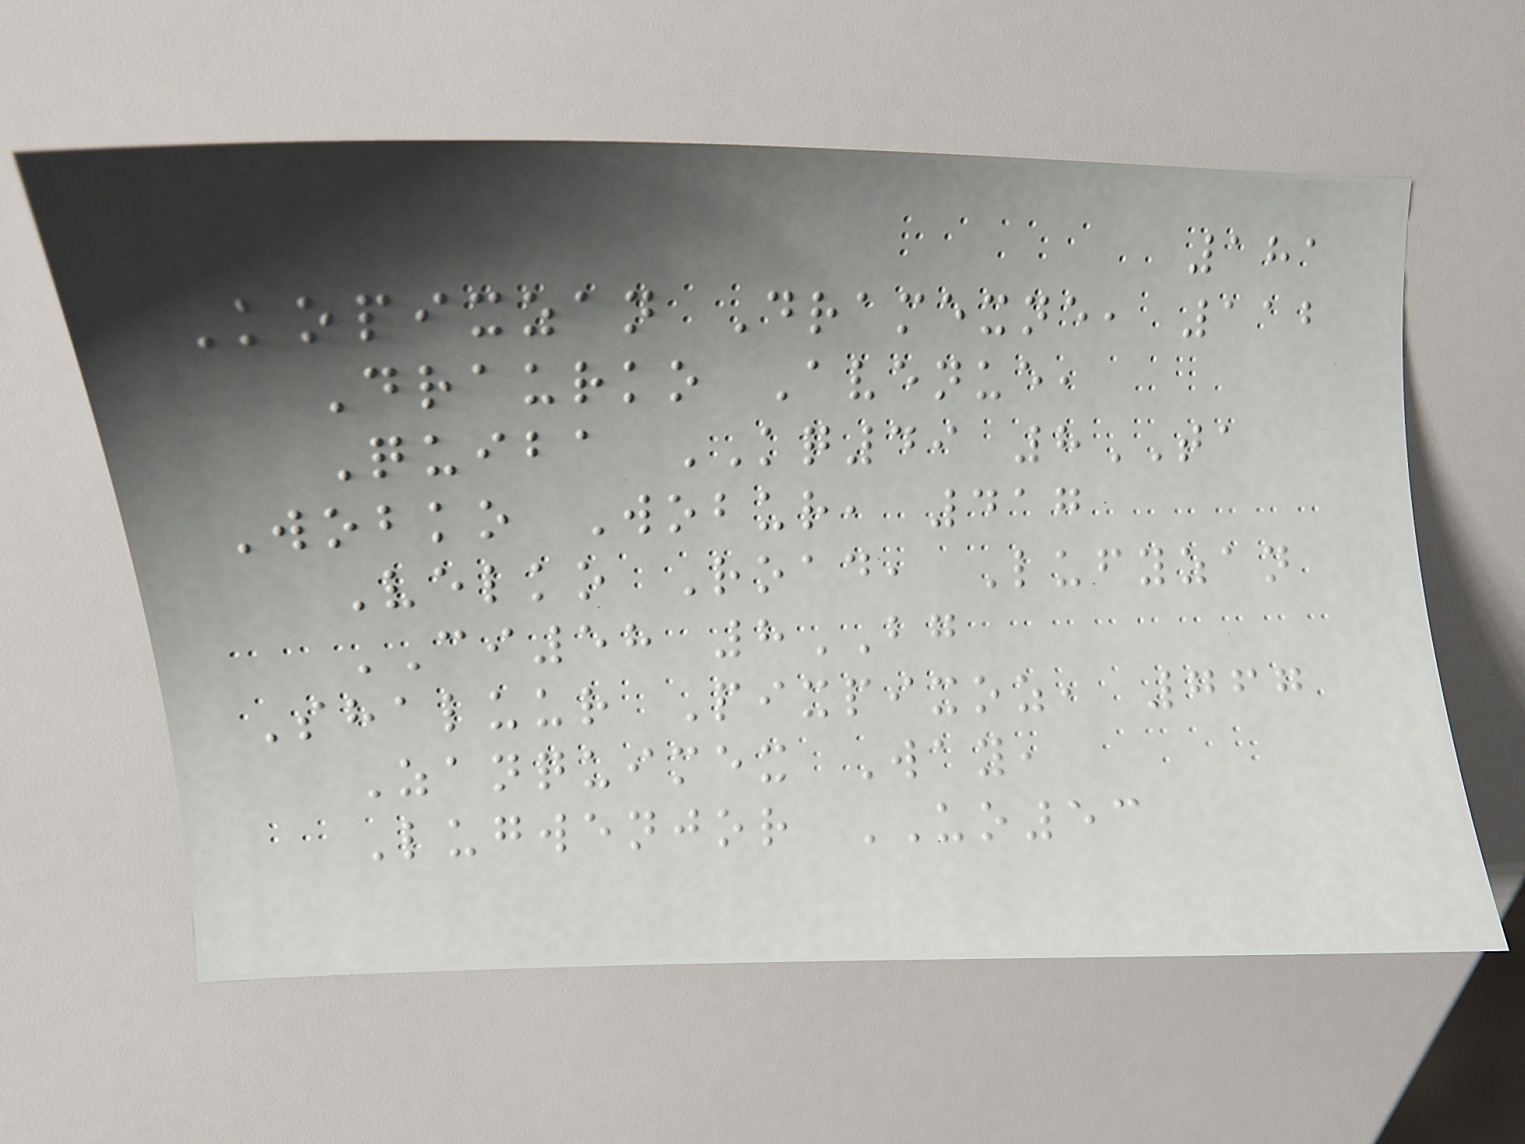181
Kopixzan Dramexne, 112
Draurko Avenue,
Quiba KQ49 8TA
Wobko Wobur, 417
Velko Road, Lufyzan
CI58 8BG
Shaluur Pixpixoz, 767
Zanquimex Way,
Lugwenjor UO53
